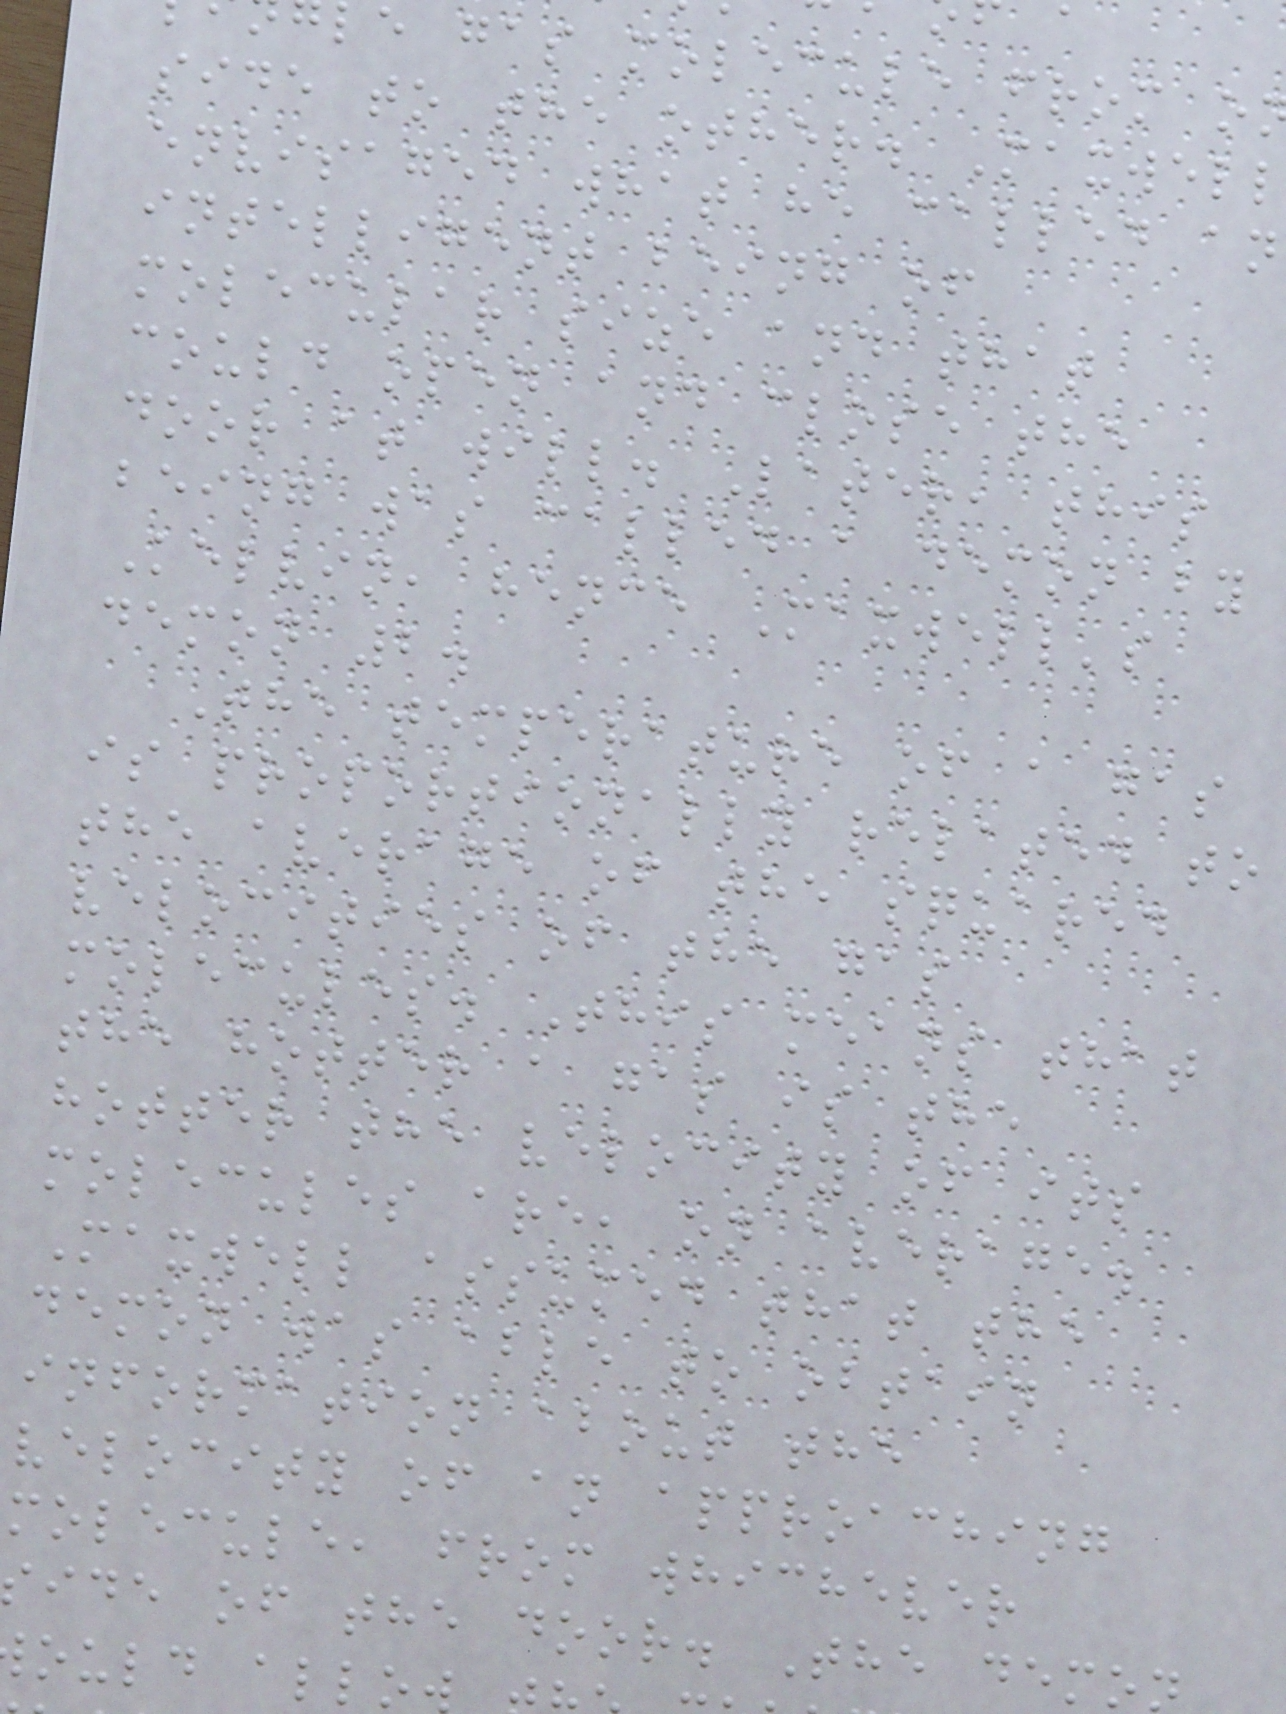e gas molecule from o
side to the other. Maxwell
envisaged what he called an
intelligent being of
molecular size and that
could open and close the
door at will. Later, this
being was called a demon by
Kelvin, hence Maxwell's
demon 2.
The temperature of a gas
is proportionally related to
the average of the squared
velocities of the gas
molecules. This means that
the hotter a gas is the
hotter the velocity of its
molecules are, on average.
Maxwell assumed that the
demon was able to obtain
information about the
velocity of an approaching
molecule, from whichever
ide of the door. The demo
ould allo
